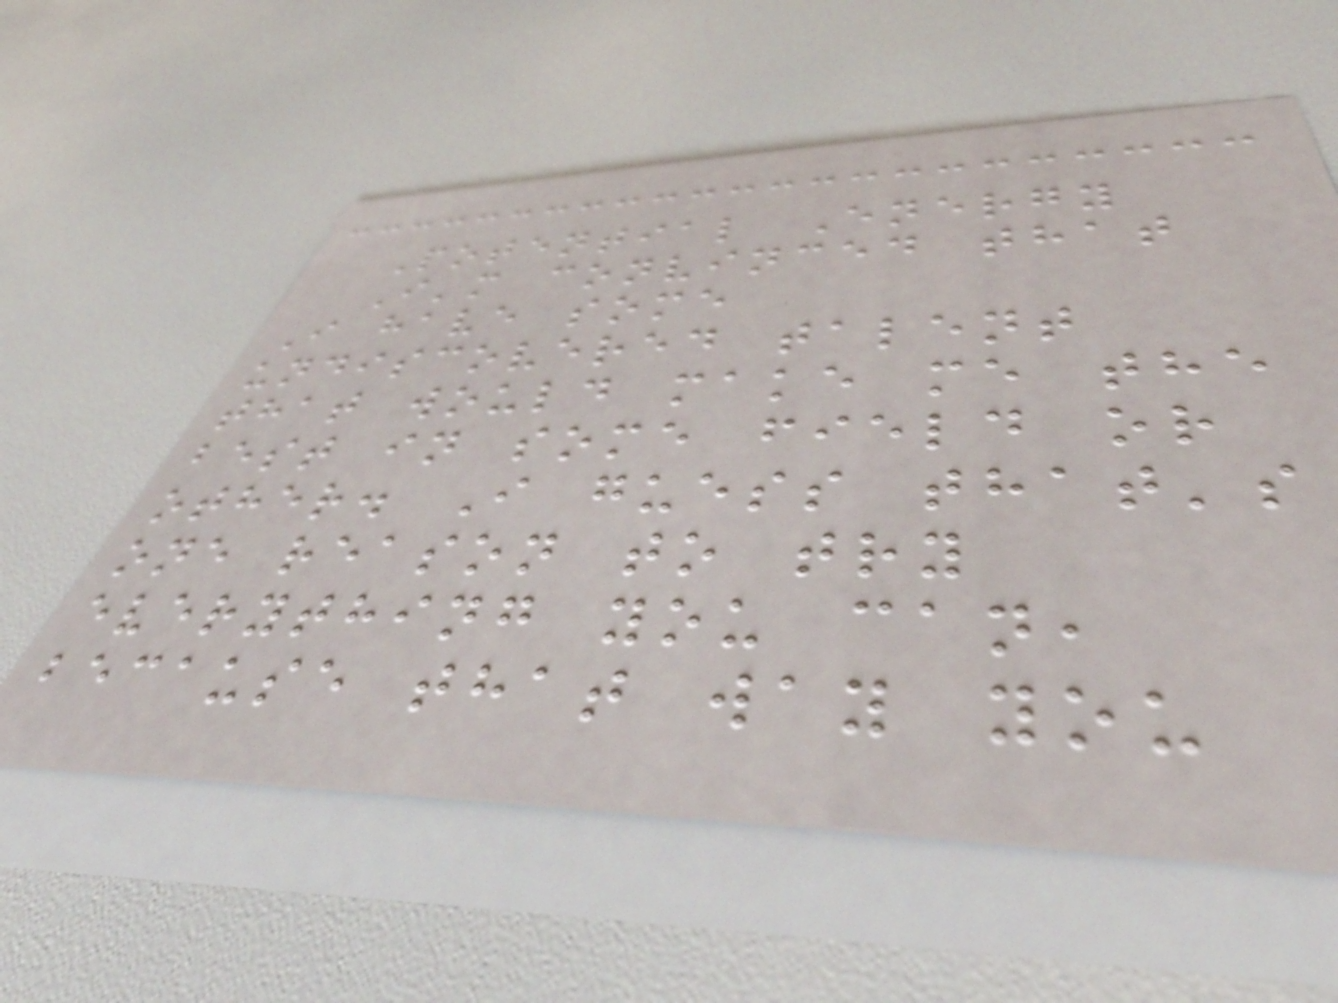Potential Energy
I'm convinced that
I have some
undiscovered talent
that would make me the
best in some field or
other. I guess that's
one reason to try
everything you can,
because that way you
